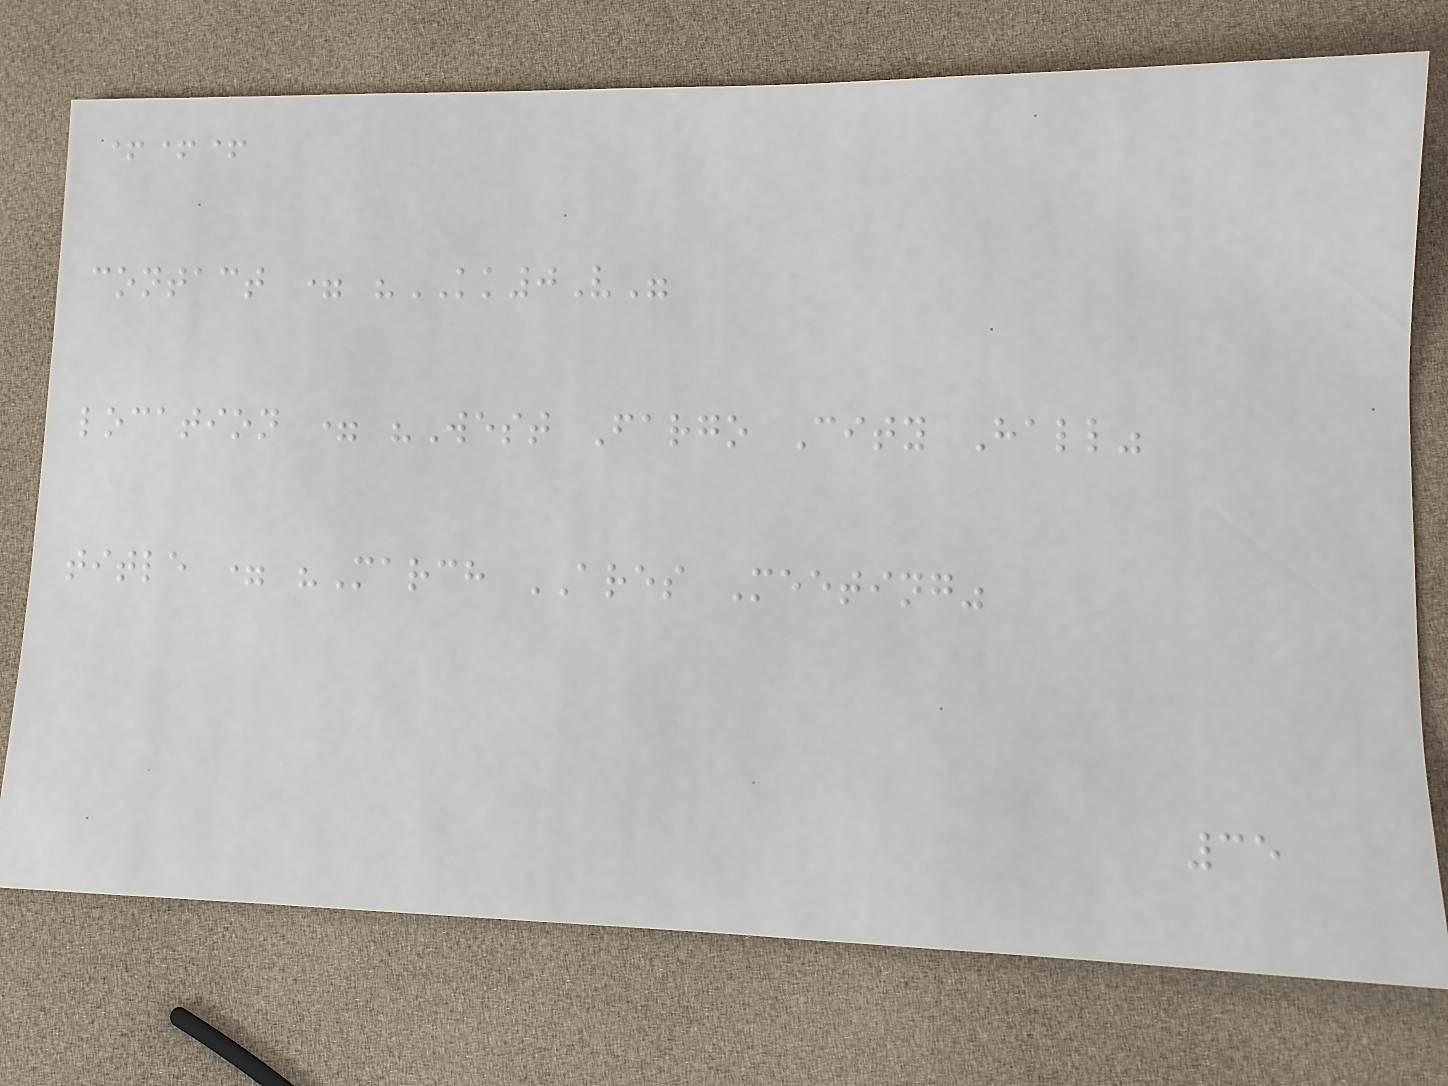+++
contact = "KK0V"
location = "West Fargo City Hall"
title = "March ARES Meeting"
35
